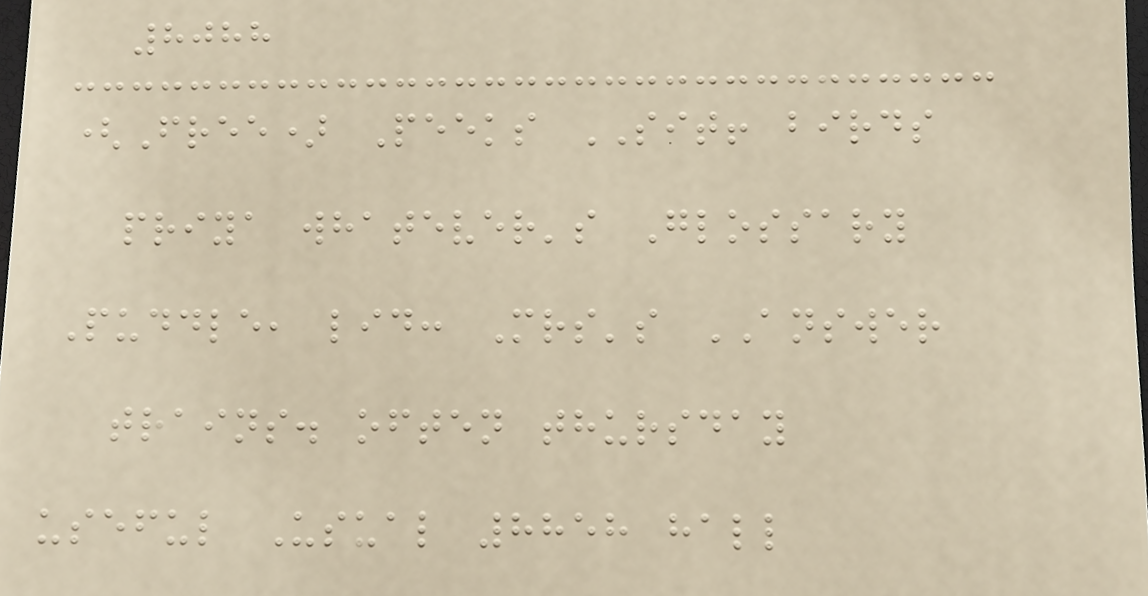8088
(Free) Peeks SIT! birds
priya whatever's Glossary
Puddle, lid: Mrs's ANSWER
trains. often thursday
useful Usual 8858 hall
